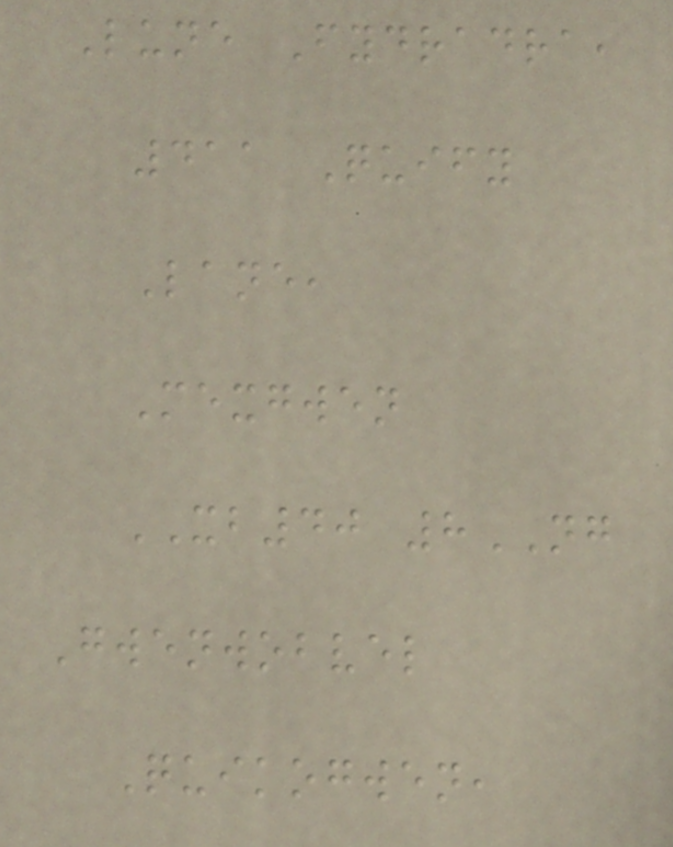Lune Fydradra,
411 Quify
Lane,
Mexgwen
XB40 8NG
Gwenwobvel
Quikogwen,
